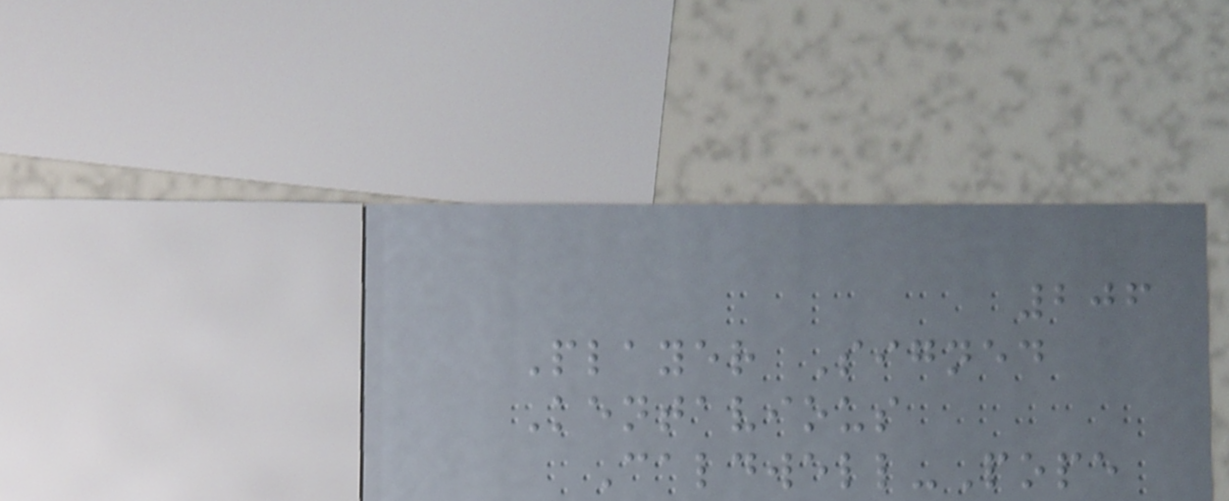206
Player Signed
Kentavious
Caldwell-Pope
